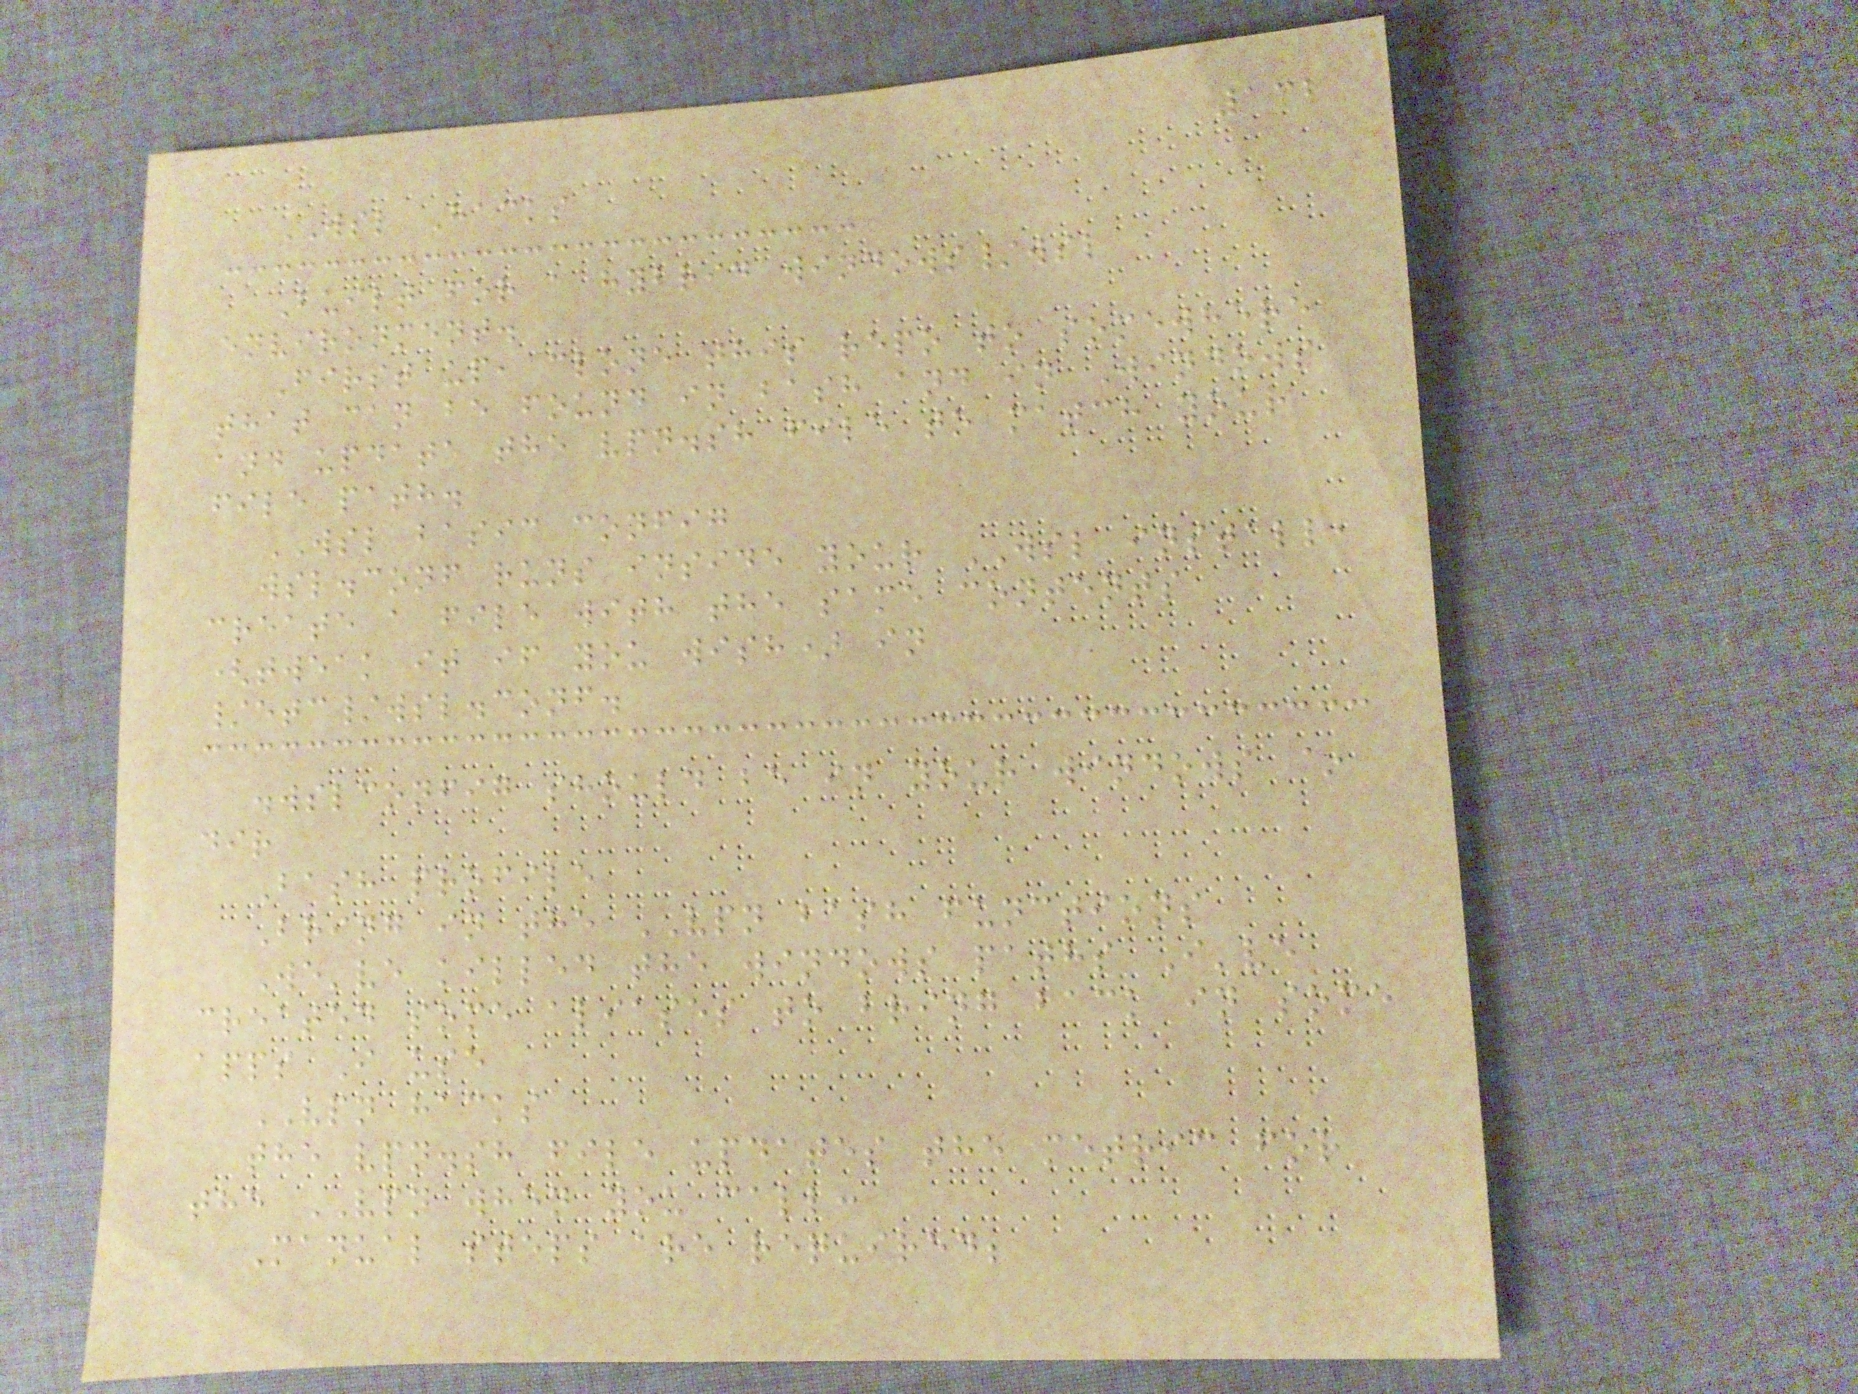132
WSL Hacks
Built for a hybrid windows/wsl
environment.
First up, clone this repo to somewhere
that can be found in bash and in Windows
and update the vpn.sh file to match your
file path.
WSL basic config
wsl.conf runs inside your WSL install,
create a file with the same contents
(tweak it if you wish) in
/etc/wsl.conf.
.wslconfig should be in your windows ~
dir
Bash profile
Bring in the VPN bash functions
We've killed the windows paths I've
created some aliases to bring back in some
apps I use
VPN hacks
the vpn.sh file updates the metric for
the VPN when you call:
Manual steps are required;
